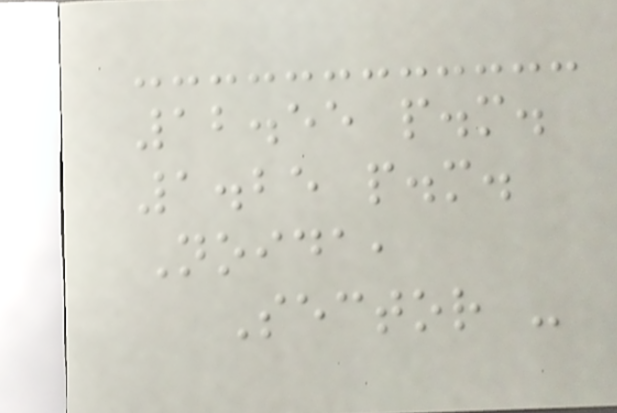12.55 p.m.
1.25 p.m.
Noida,
Sector -
